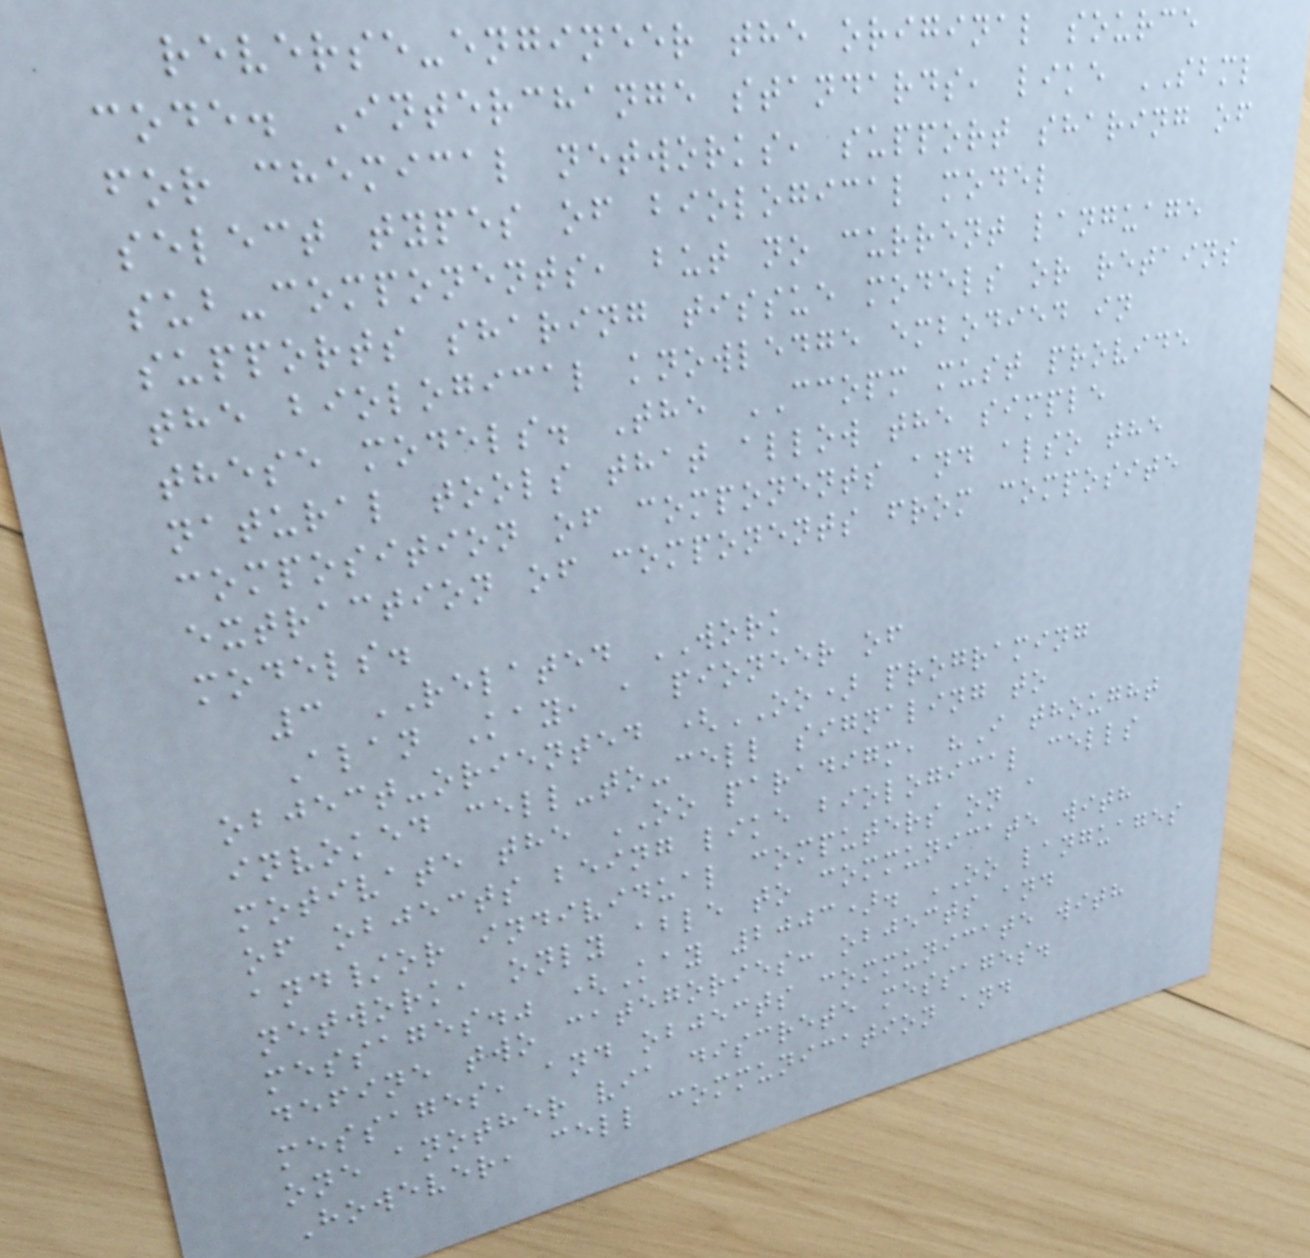reverse-engineer the original source
code. Interchange standards, like SBML
for chemical networks, support sharing of
select types of biological model
sub-components, but no current language
supports sharing tissue models or retains
the biological knowledge embodied in
these models. The CCOPM must provide
natural tools that allow the simple
composition of components and also the
extraction of components from composite
models.
3 RELATED WORK
Alan Kay, a pioneer of
object-oriented (OO) programing
invoked cell-to-cell signaling to
motivate the OO paradigm, "I thought
of objects being like biological cells
and/or individual computers on a
network, only able to communicate with
messages." (Kay 2003). OO languages
define two categories: objects and
messages, and objects communicate with
one another via discrete messages.
However, cell communication and
